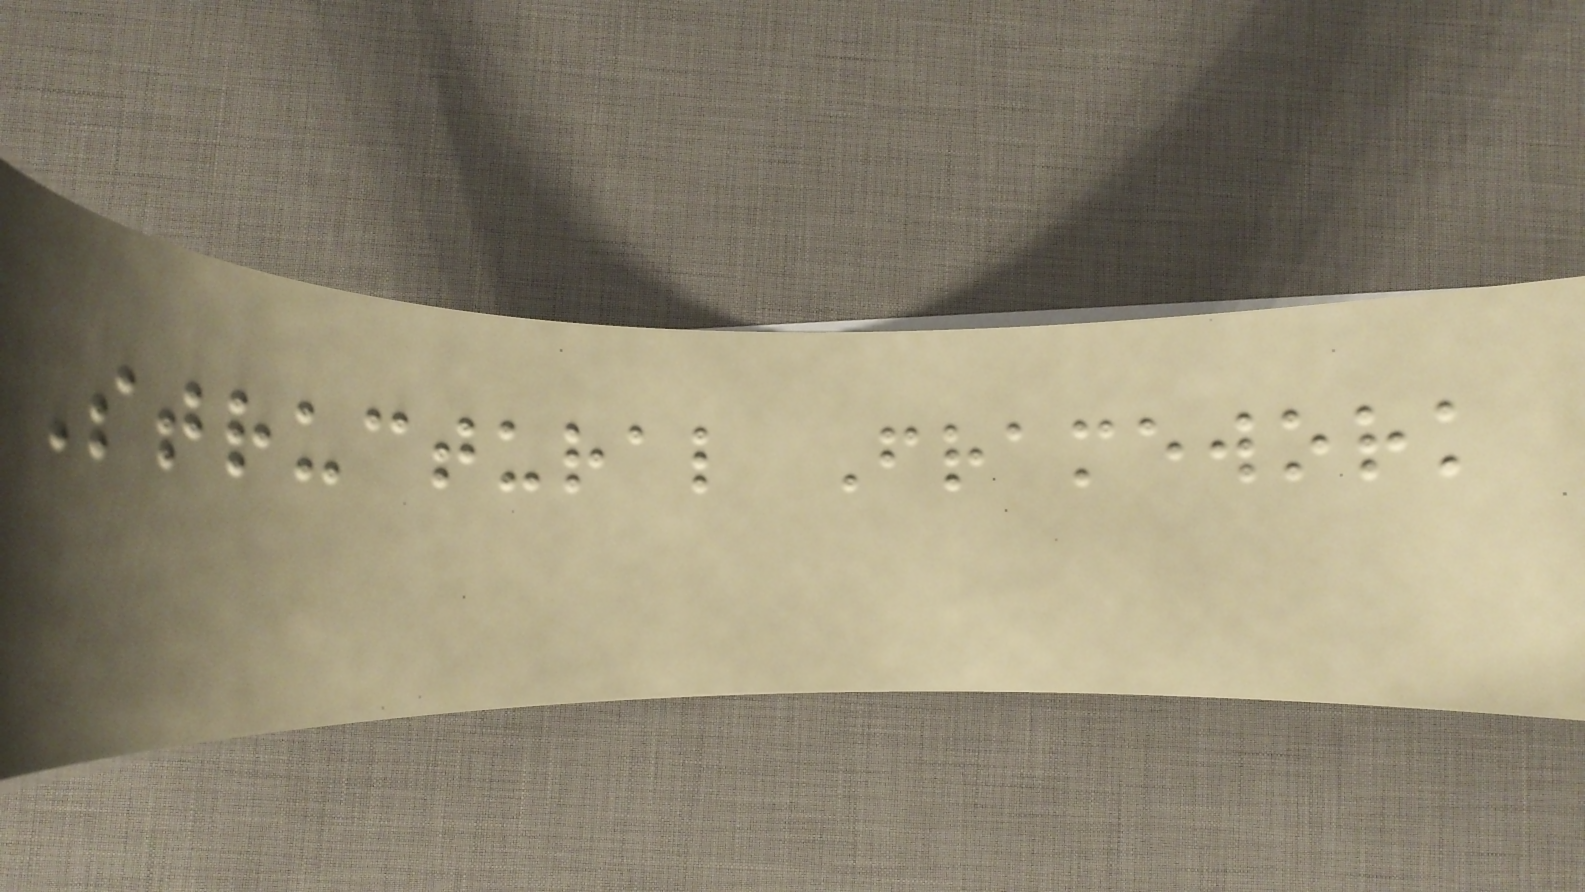Structural Framework
